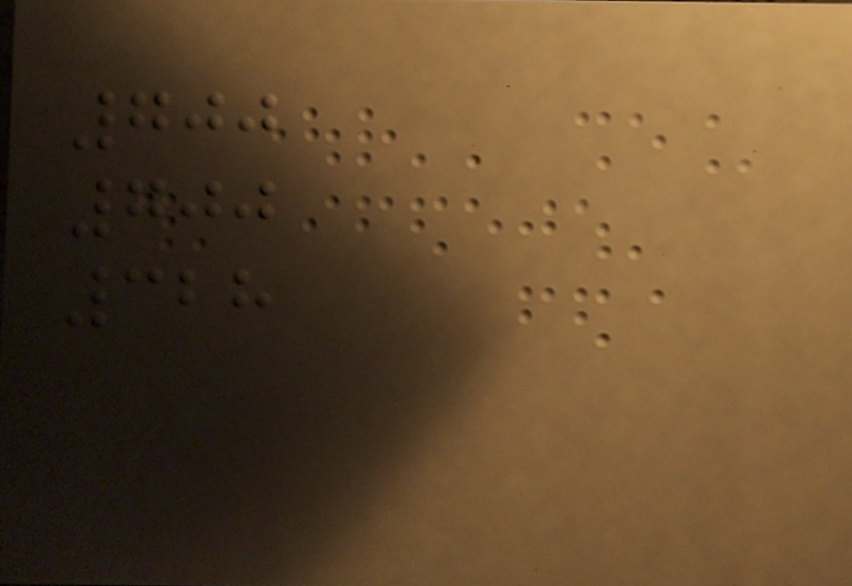700
700
328
